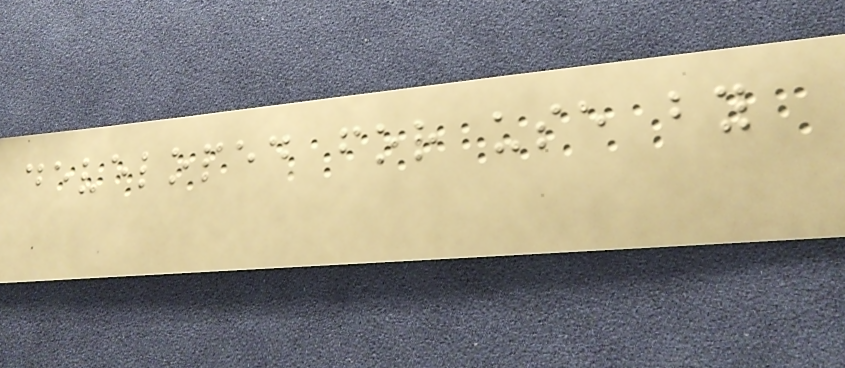developed for use by
